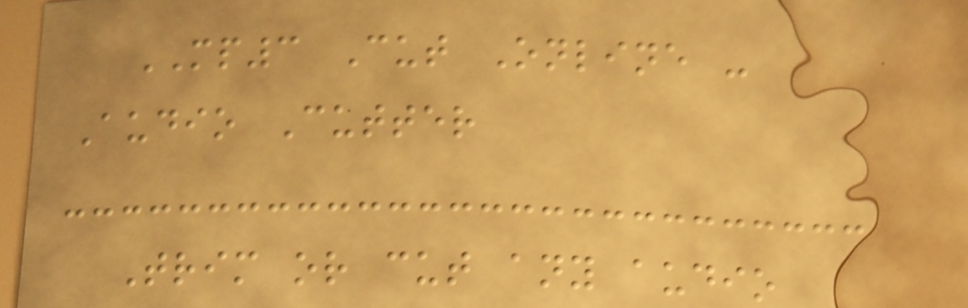MP3 Cut Online -
Audio Cutter
Trim or cut any audio
